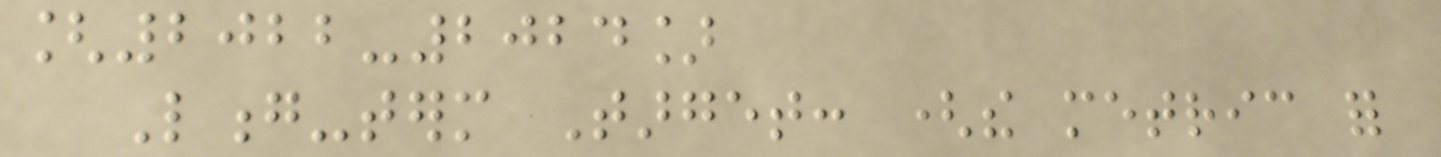[2022-2024]
Long-term Target: (the metric for
